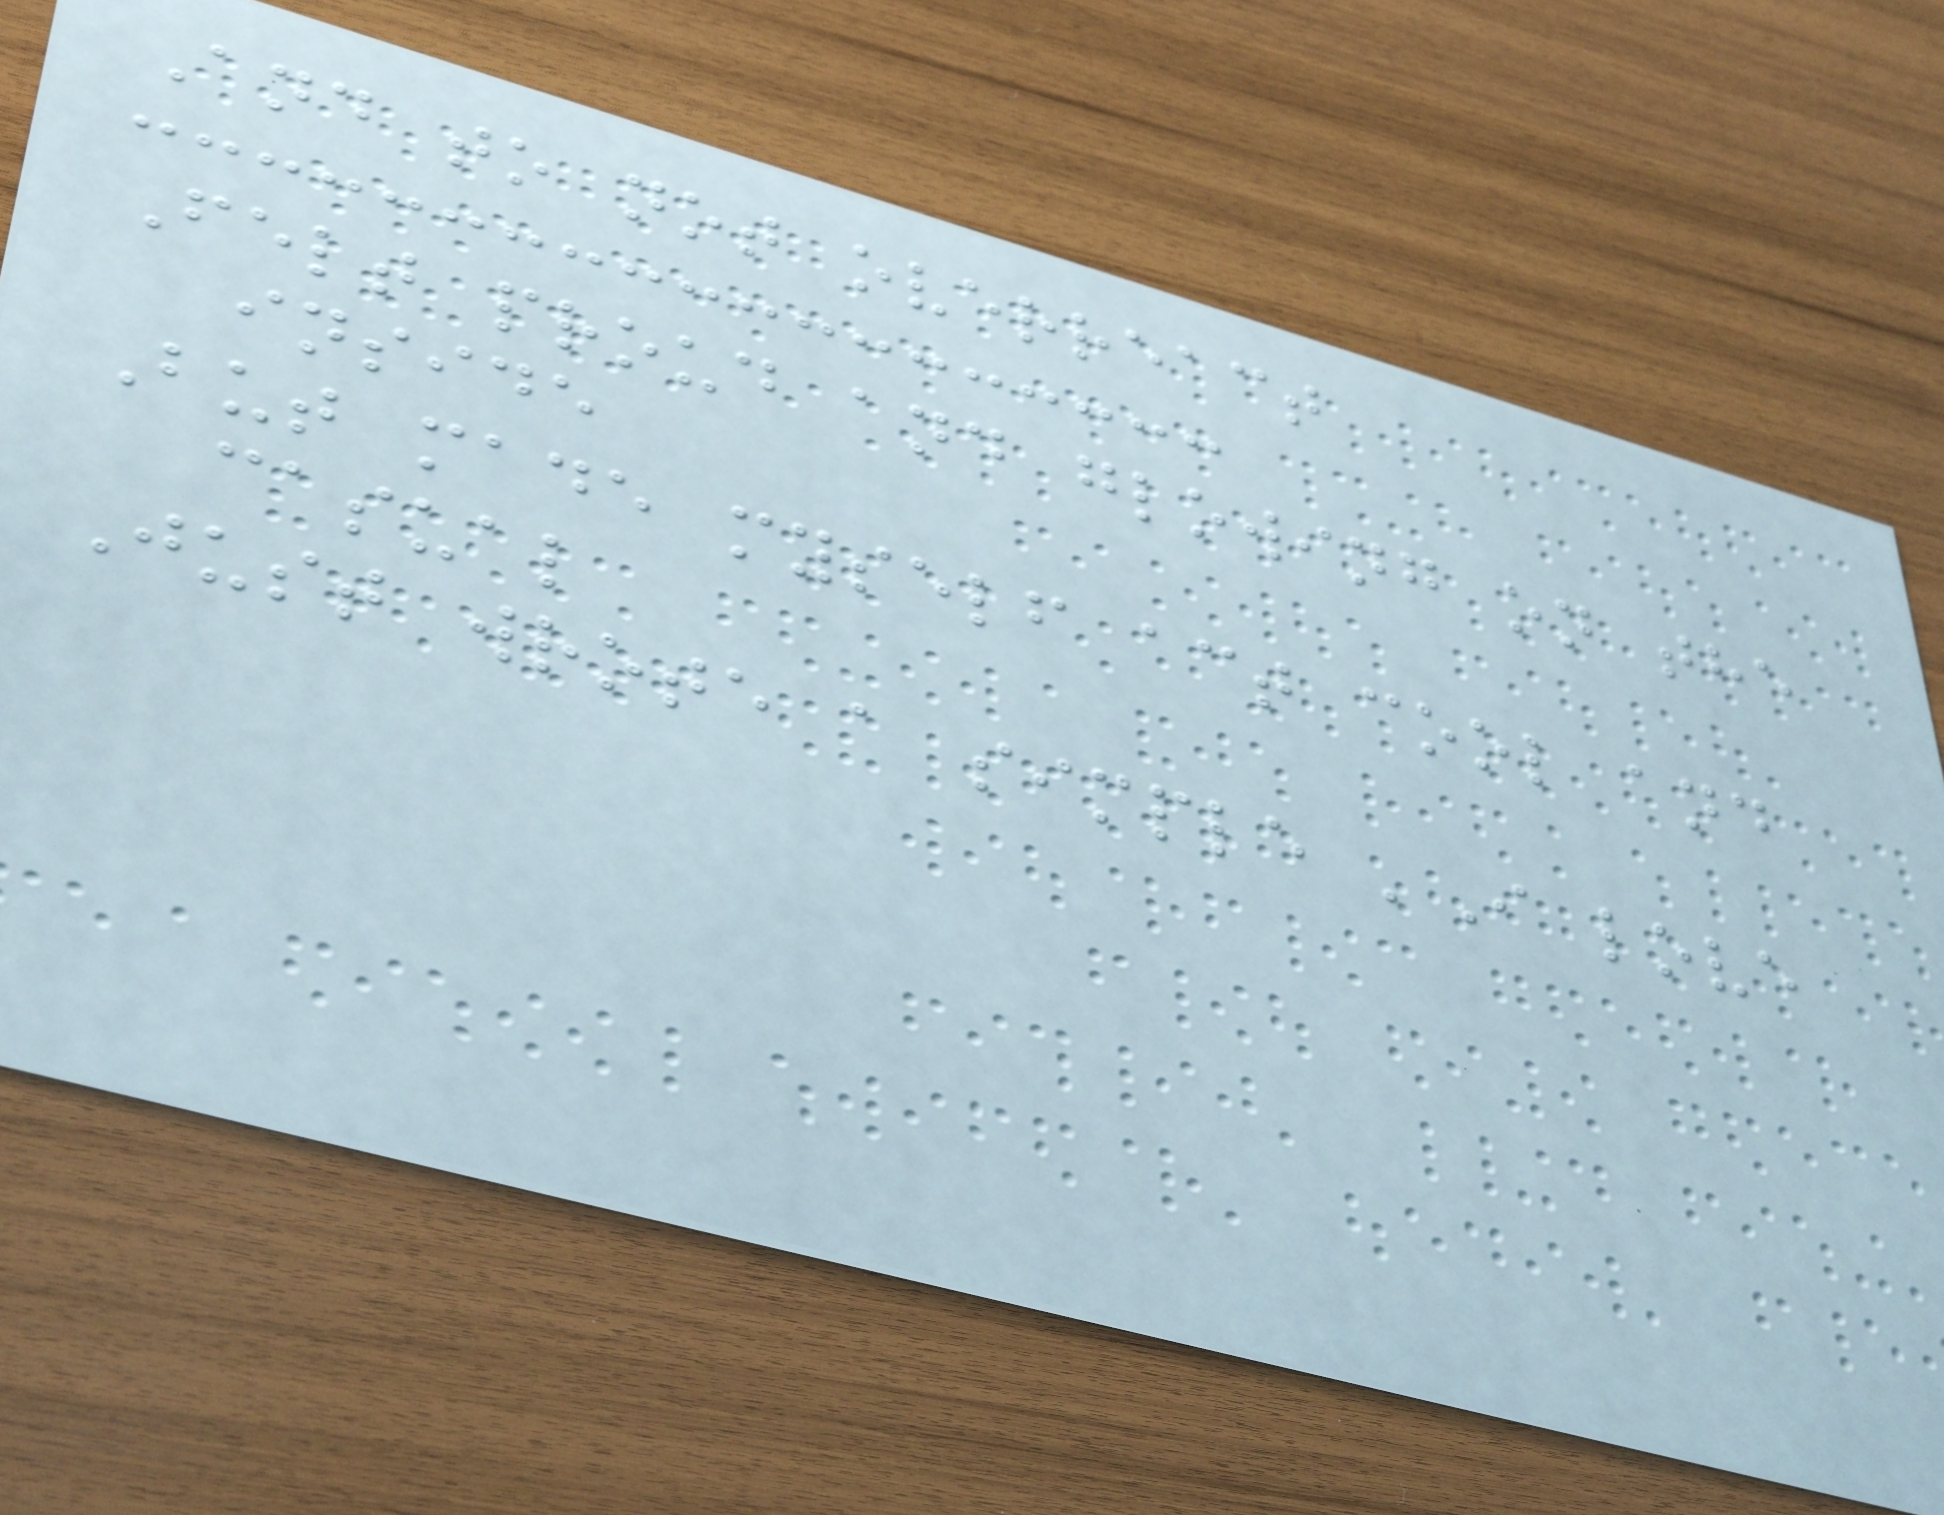And to not overreact
Felt proud and glowing on the
inside
But made myself act cool and
casual
Just wrote a simple 'I love
